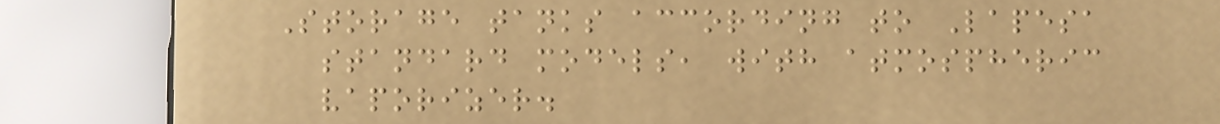Storage tanks according to Lapesa
standard models, with atmospheric
vaporizer.
